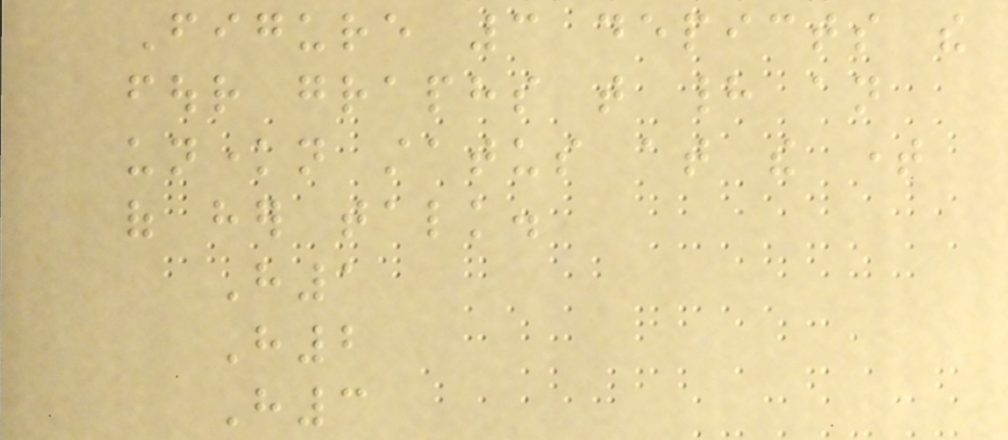Figure 3 depicts the
four graphs that had an
unknown status at the time
of her talk.
H1
H2
H3
